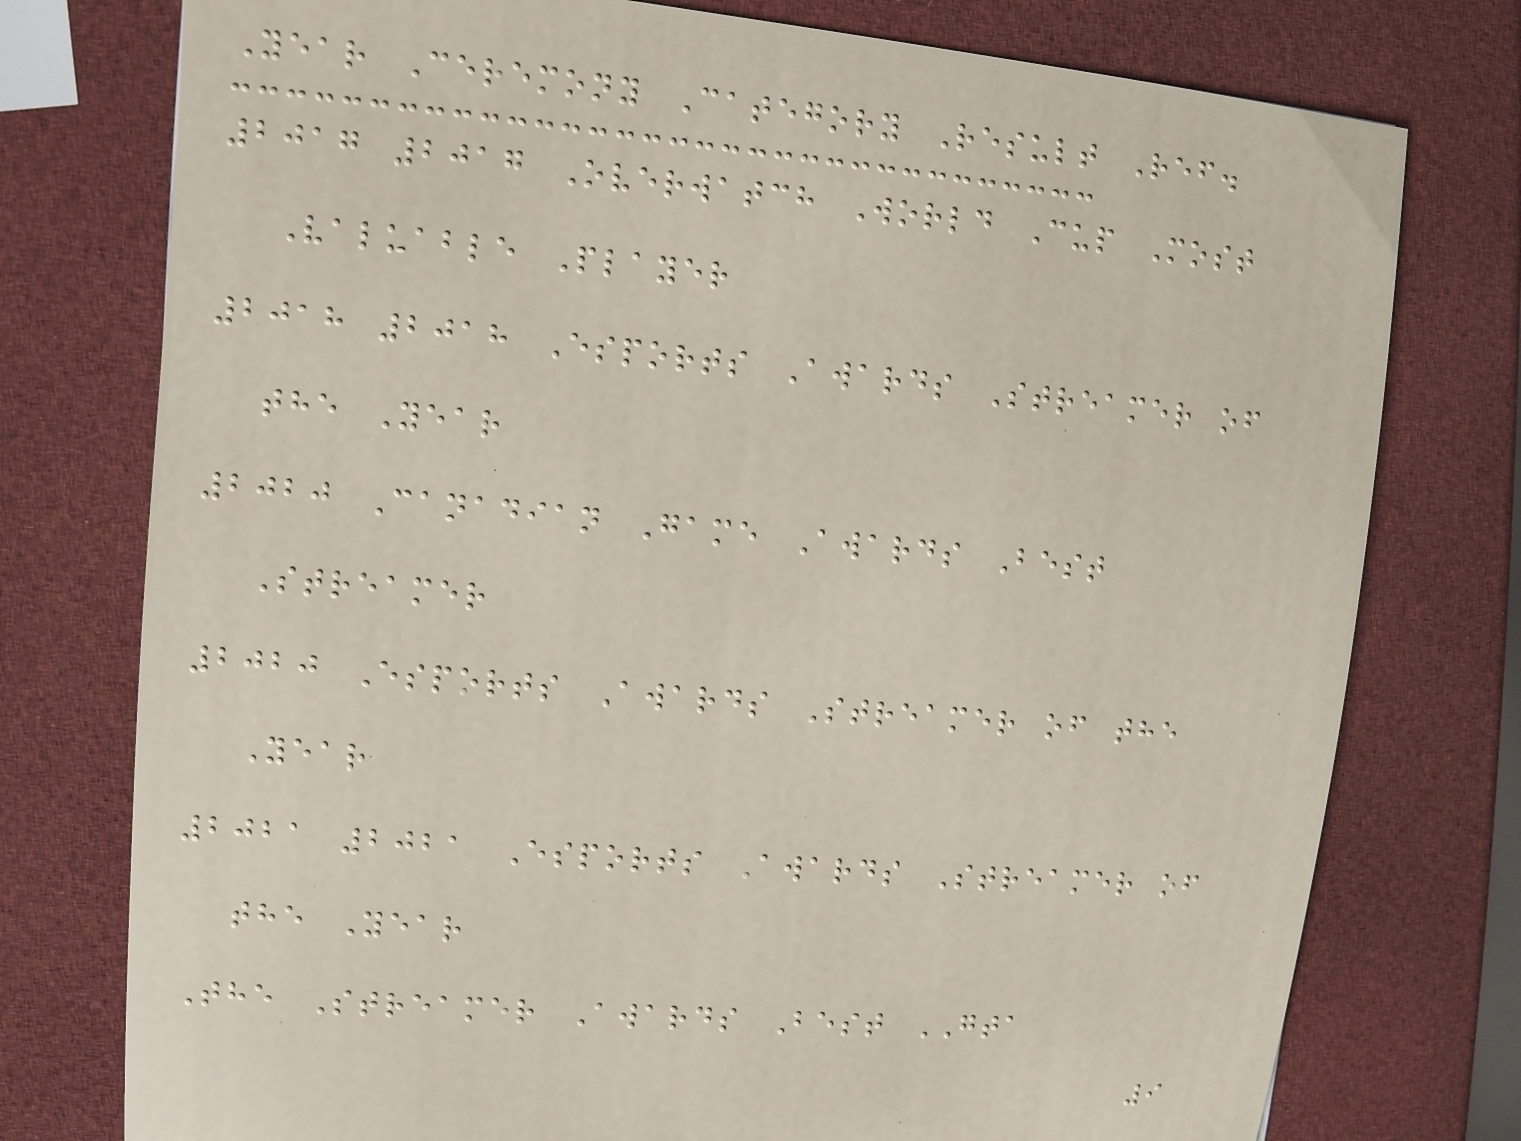Year Ceremony Category Result Ref.
2017 2017 Overwatch World Cup Most
Valuable Player
2018 2018 Esports Awards Streamer of
the Year
2020 Canadian Game Awards Best
Streamer
2020 Esports Awards Streamer of the
Year
2021 2021 Esports Awards Streamer of
the Year
The Streamer Awards Best GTA
9
